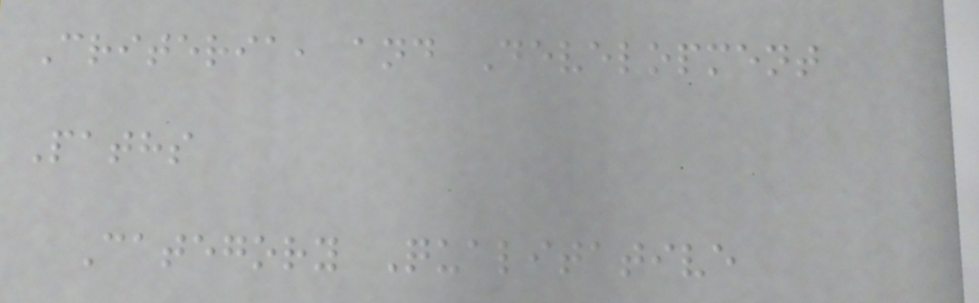Criteria, and Development
Paths
Category Qualitative
